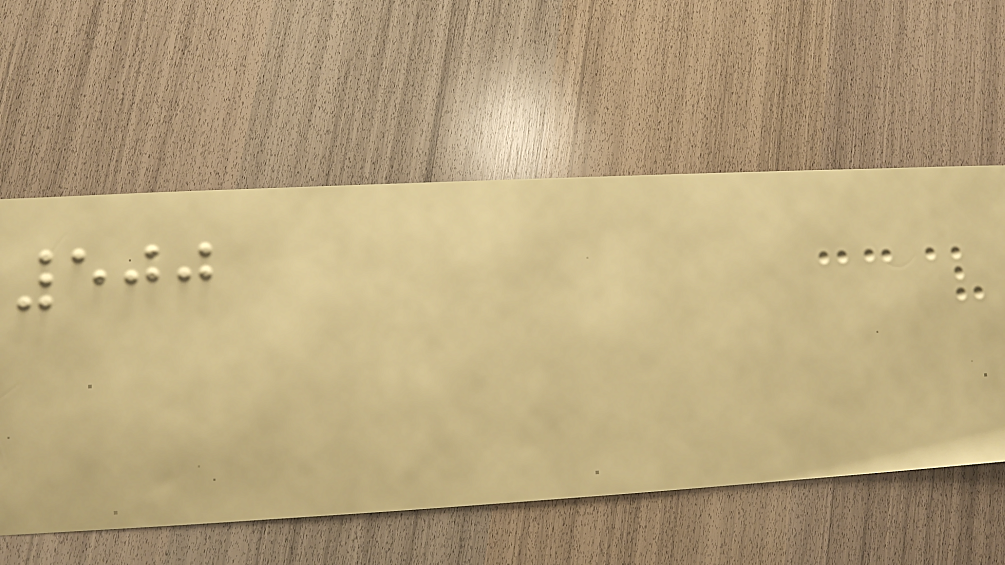500
